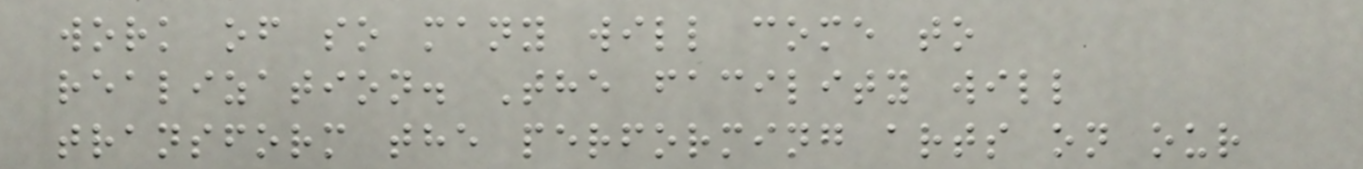work of so many will come to
realization. The facility will
transform the performing arts on our
